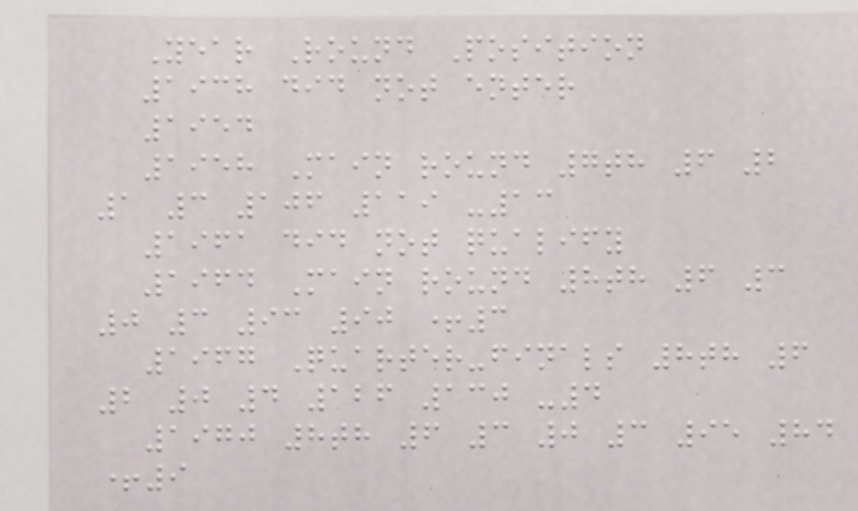Year Round Position
1938 did not enter
1954
1958 Main round 7th 6 2
1 3 106 119 -13
1961 did not qualify
1964 Main round 8th 6 3
0 3 93 90 +3
1967 Quarter-finals 8th 6
2 0 4 126 130 -4
1970 8th 6 3 0 3 95 84
+9
